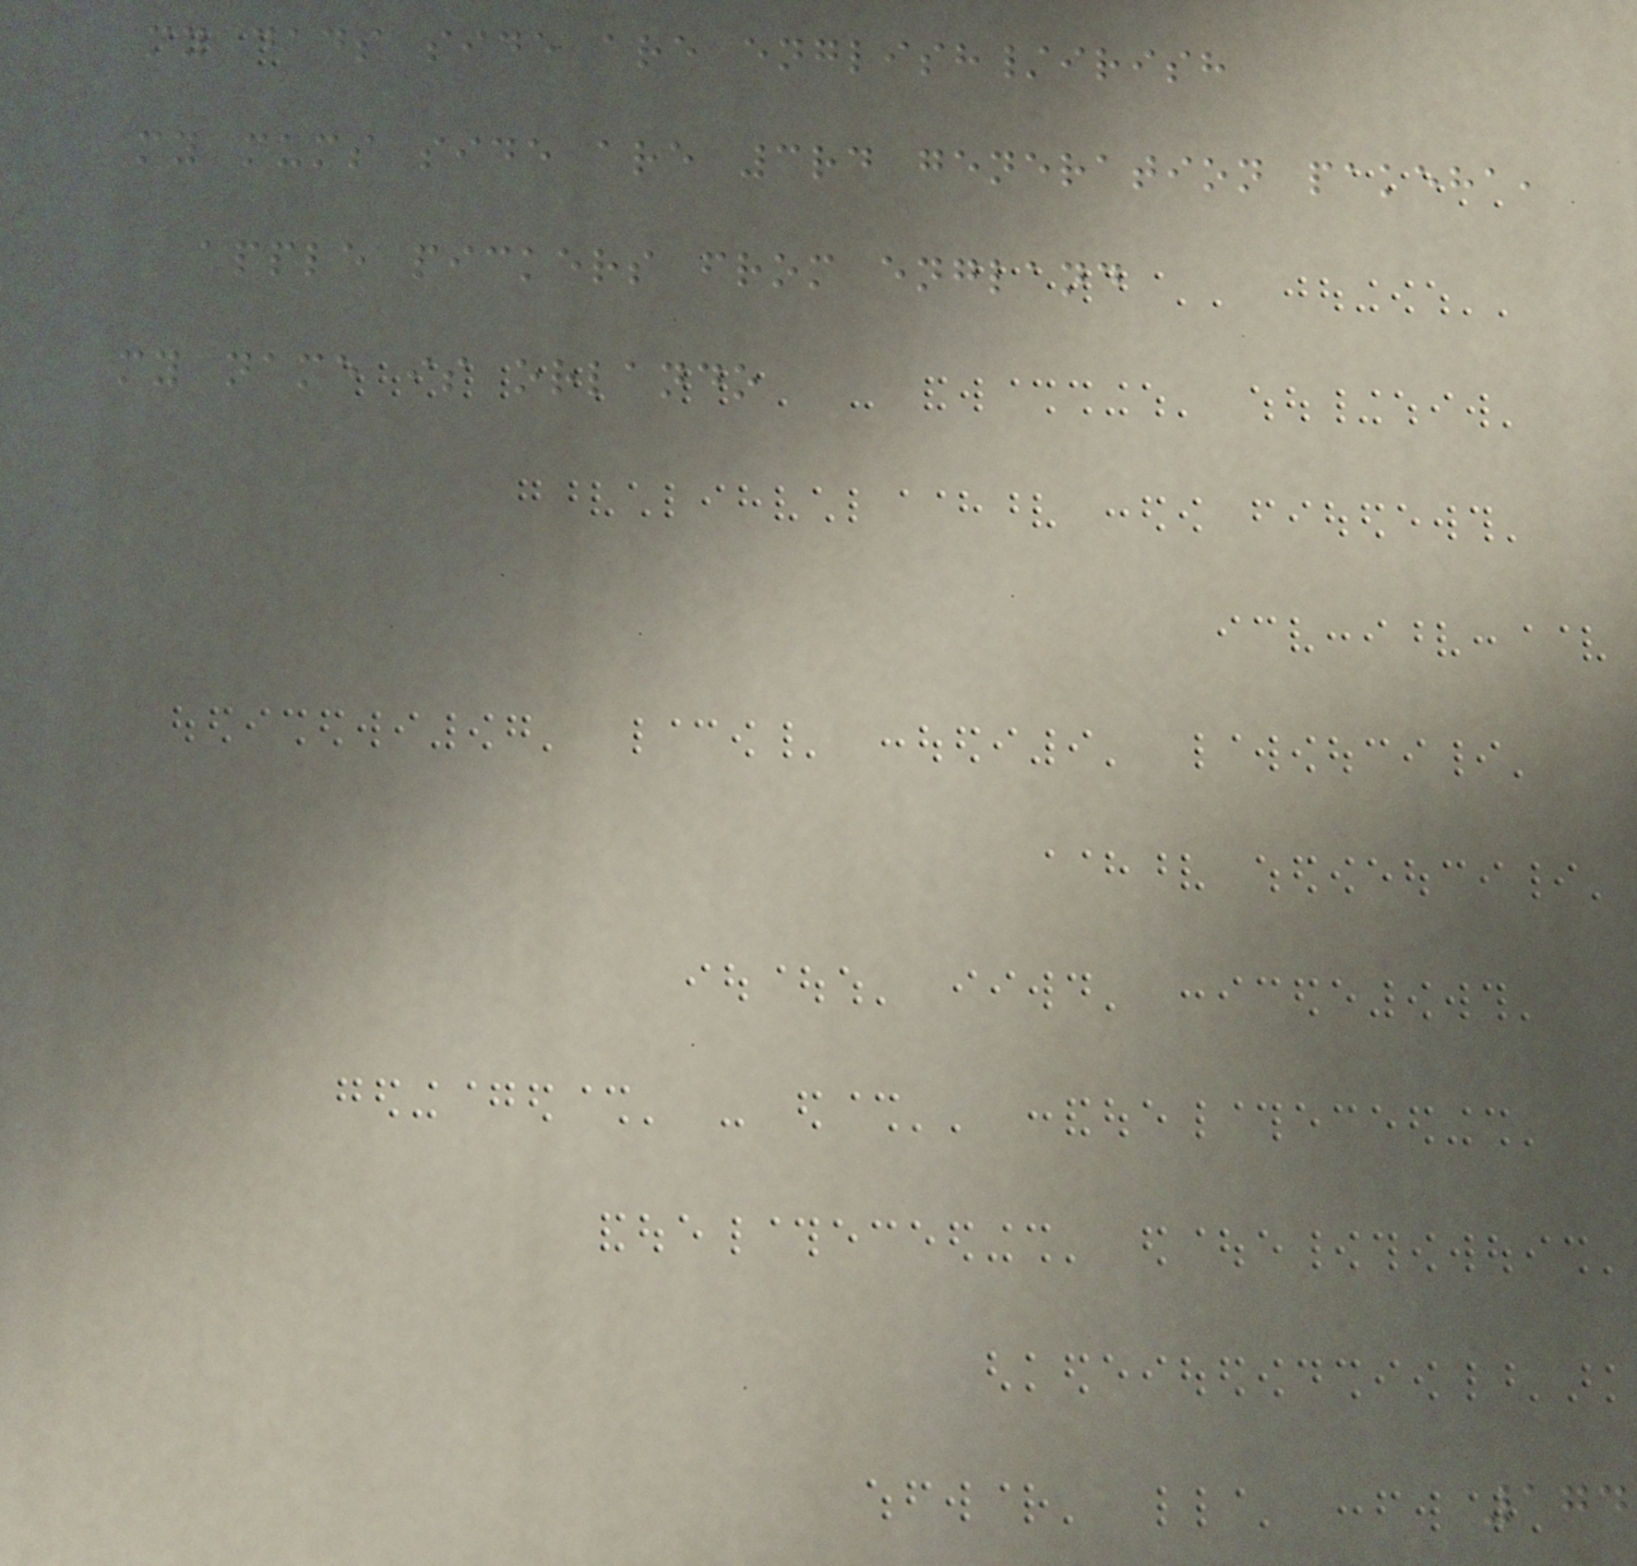my dads side are english/irish
my mums side are 3rd generation pakeha,
apple pickers from england
my name is orlando
174
